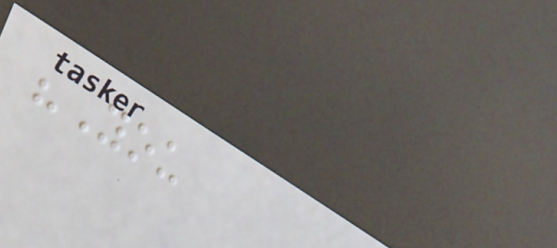"You
